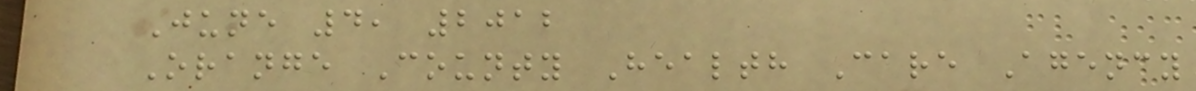June 4, 2012
Orange County Health Care Agency
